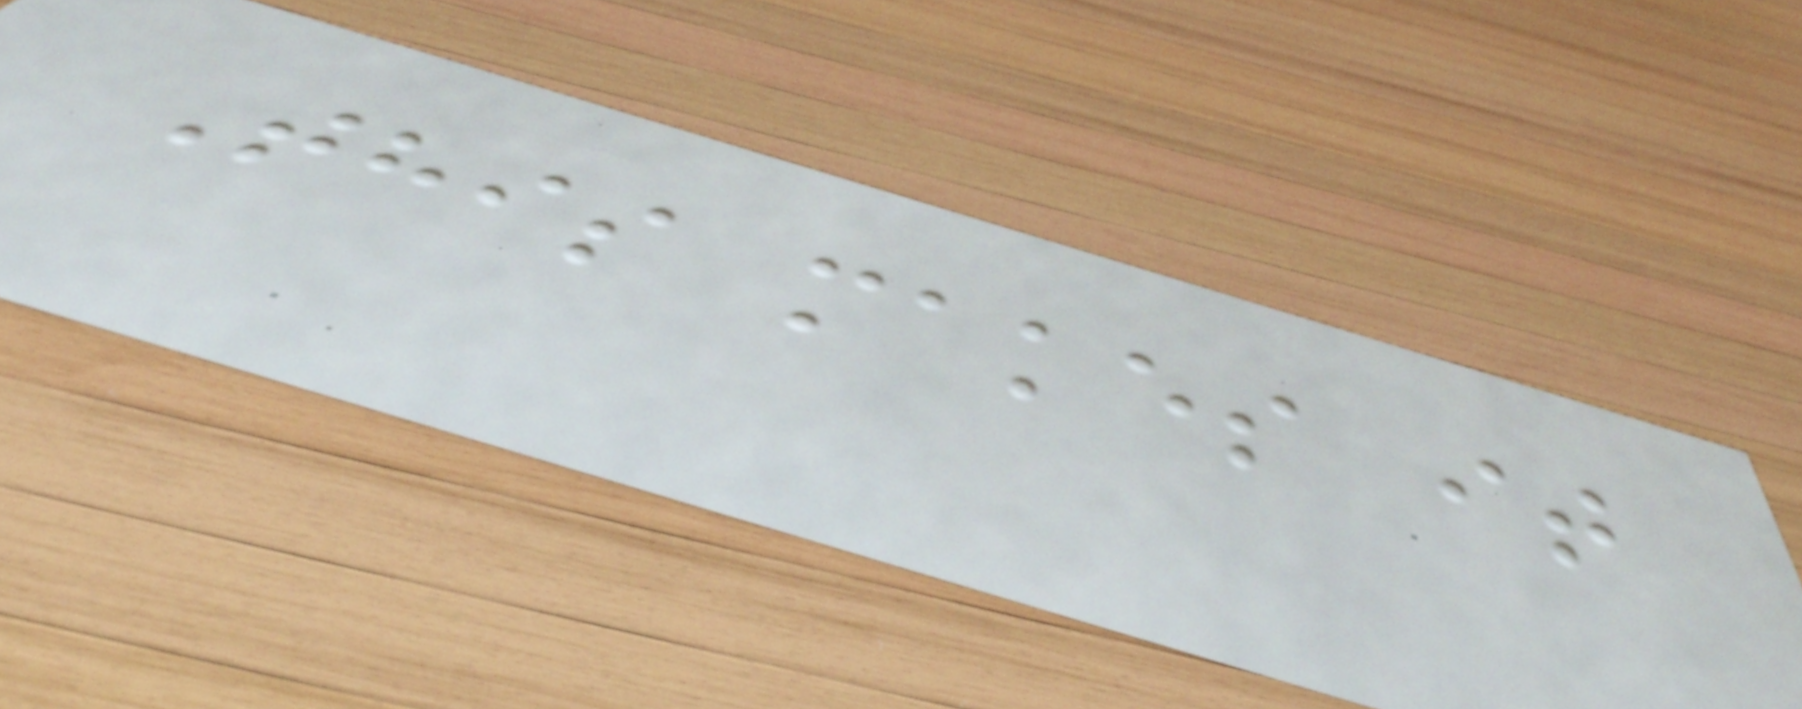This makes it
